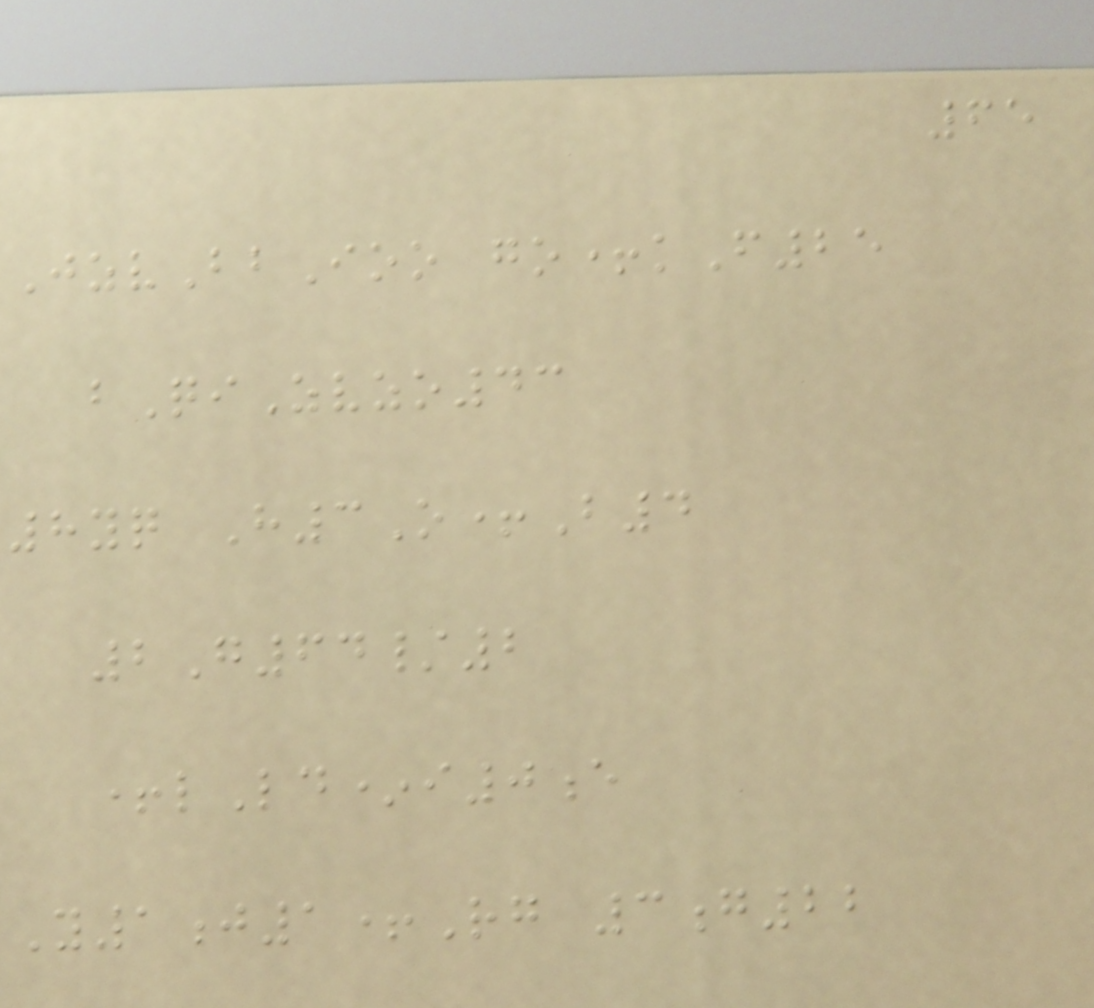65
JzvBbIoo go+kF25
bQiZvzo43
8yq H3O+B4
2G64/2
+lLd*i0e
Y1j1+Rg 3g22
